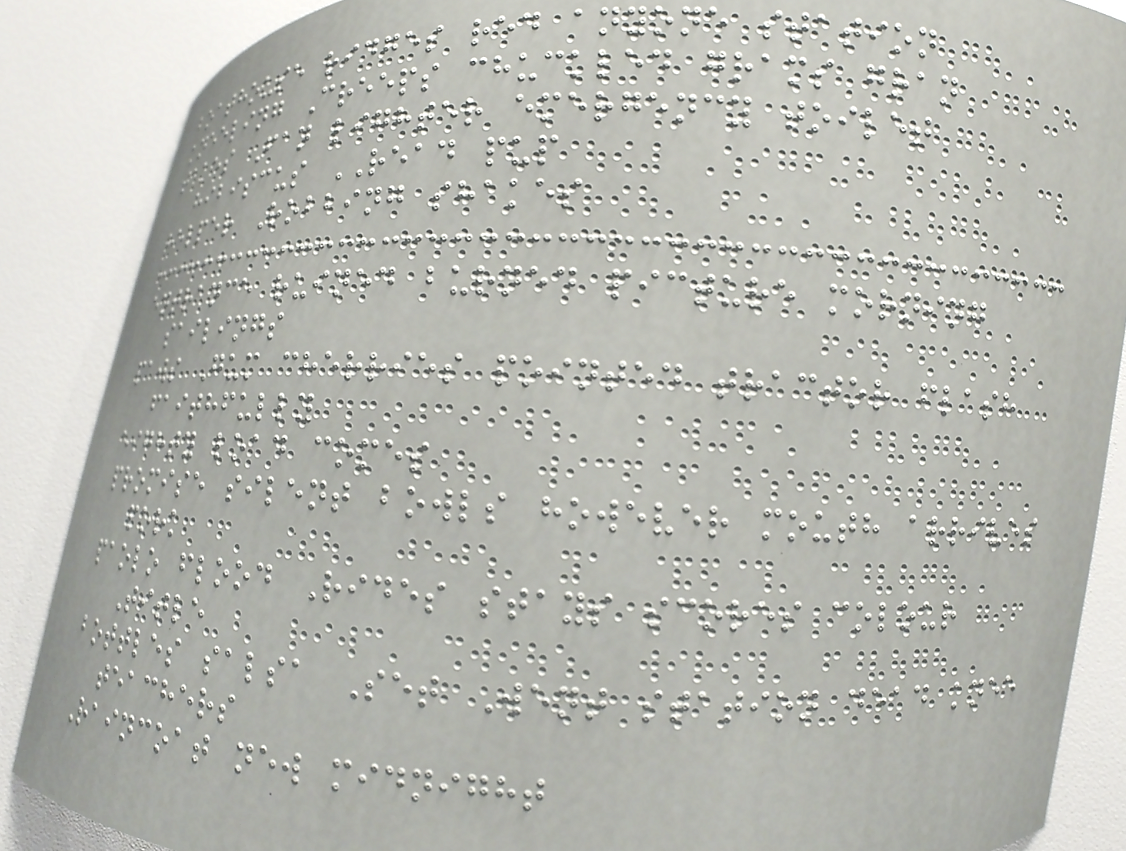boathouse ridges red anyone station
kneeling Creeps chuckled grams gran
takes Fan lighter emergency toilet
hibiscus READ pup
helper Robbing shakes
entrance ruined burned picture morning
sailings
paws Gum cherries pointed tractor flash
faithfully
eighty load comes
promise silent bowls however mouth arrives
pork
paolo flood Rides stays scores colour
Title
bottles salsa Set Went station dead knee
teachers
Raincoat new midnight
